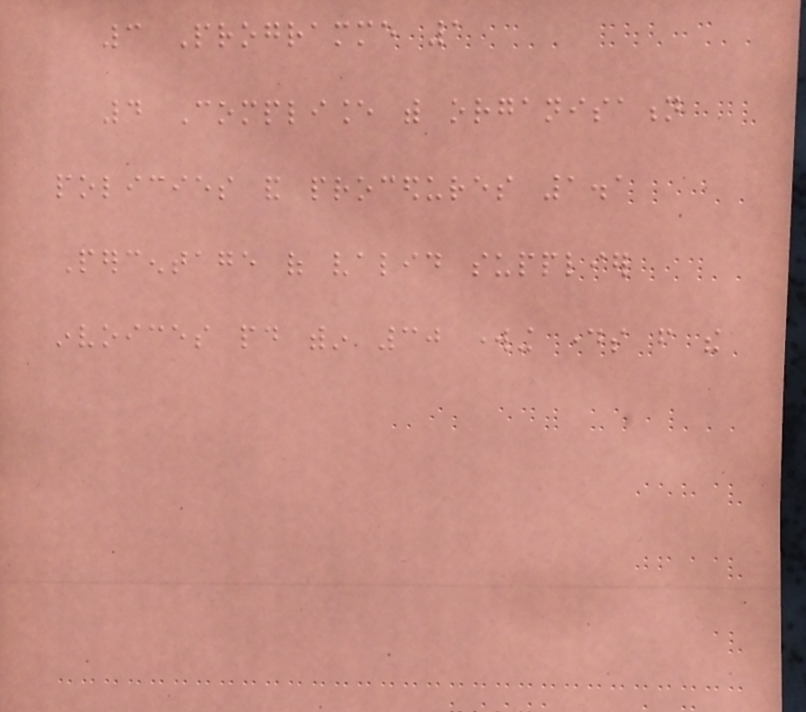3 Programme 1
4 Compliance with organisation
policies and procedures 1.1
Percentage of valid supplier
invoices paid within 30 working days from the
